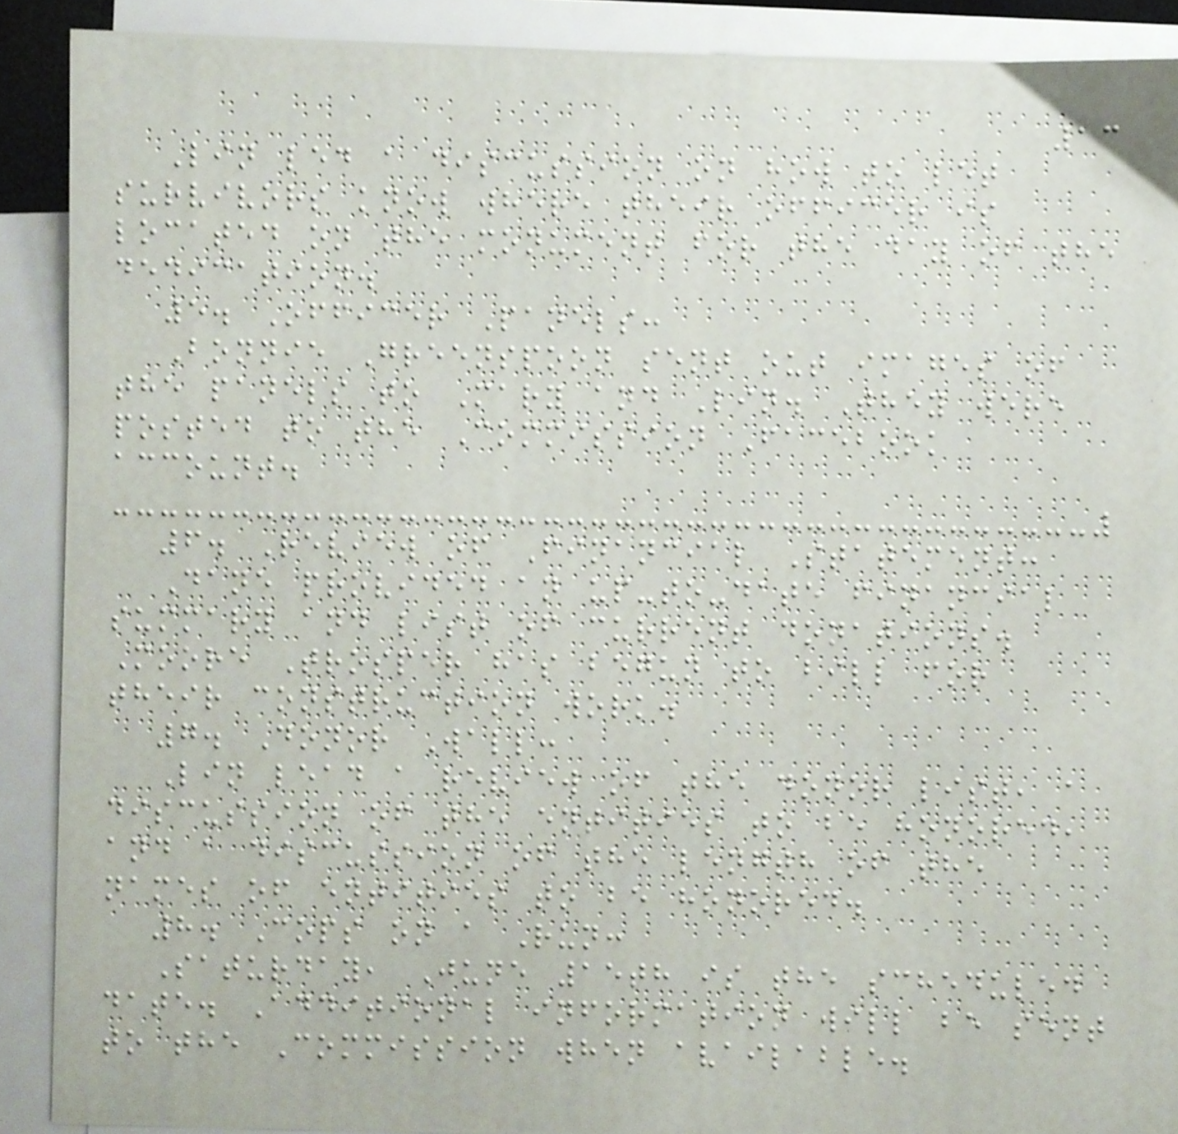13
Lin led a discussion on how to let
survivors know where their officer is
located on the monument for the day of the
dedication.
5. Officer Panels:
Bonnie Greenspoon sent out images of
the panels to Mary and Lin. They were
posted to the Commission Facebook
account.
6. Review of Financial Statement:
Dane provided an up-to-date financial
summary and list of current donations.
Moore Trosper has begun to bill for
their construction work.
7. Donor Wall:
Lin lead a review of the donor list, a
discussion of the entities to be honored,
and a discussion of the length of the
names of entities to be honored.
8. Cops on a Run:
Saturday, June 15th is the scheduled
date. Additional information will be sent
to the Commission when available.
